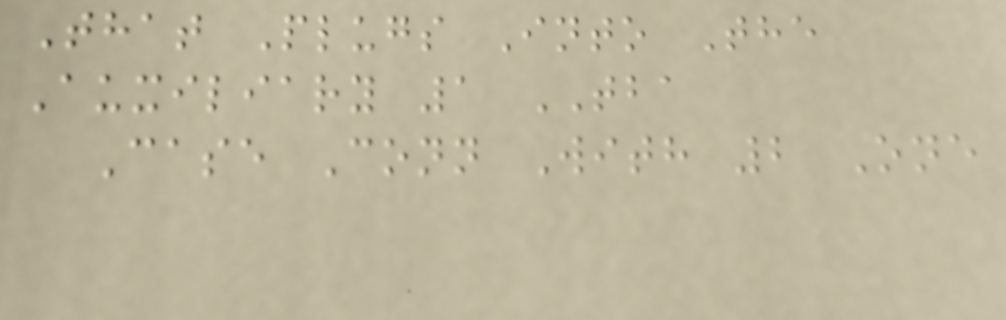That Plugs Into The
Auxiliary 1 TBA
Case Conn With 2 One
